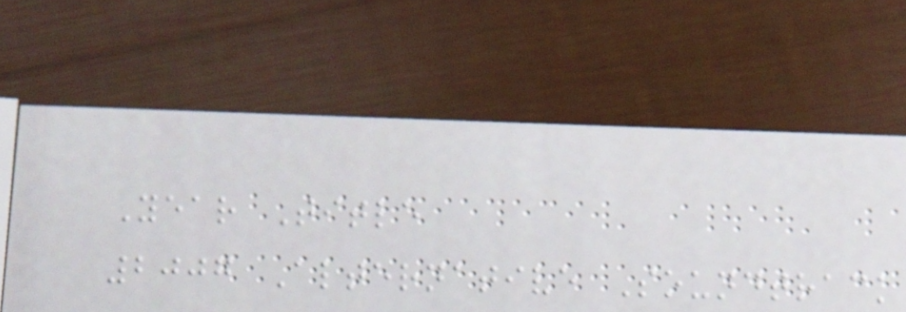Year Title
2007 Alternative Soundtrack
